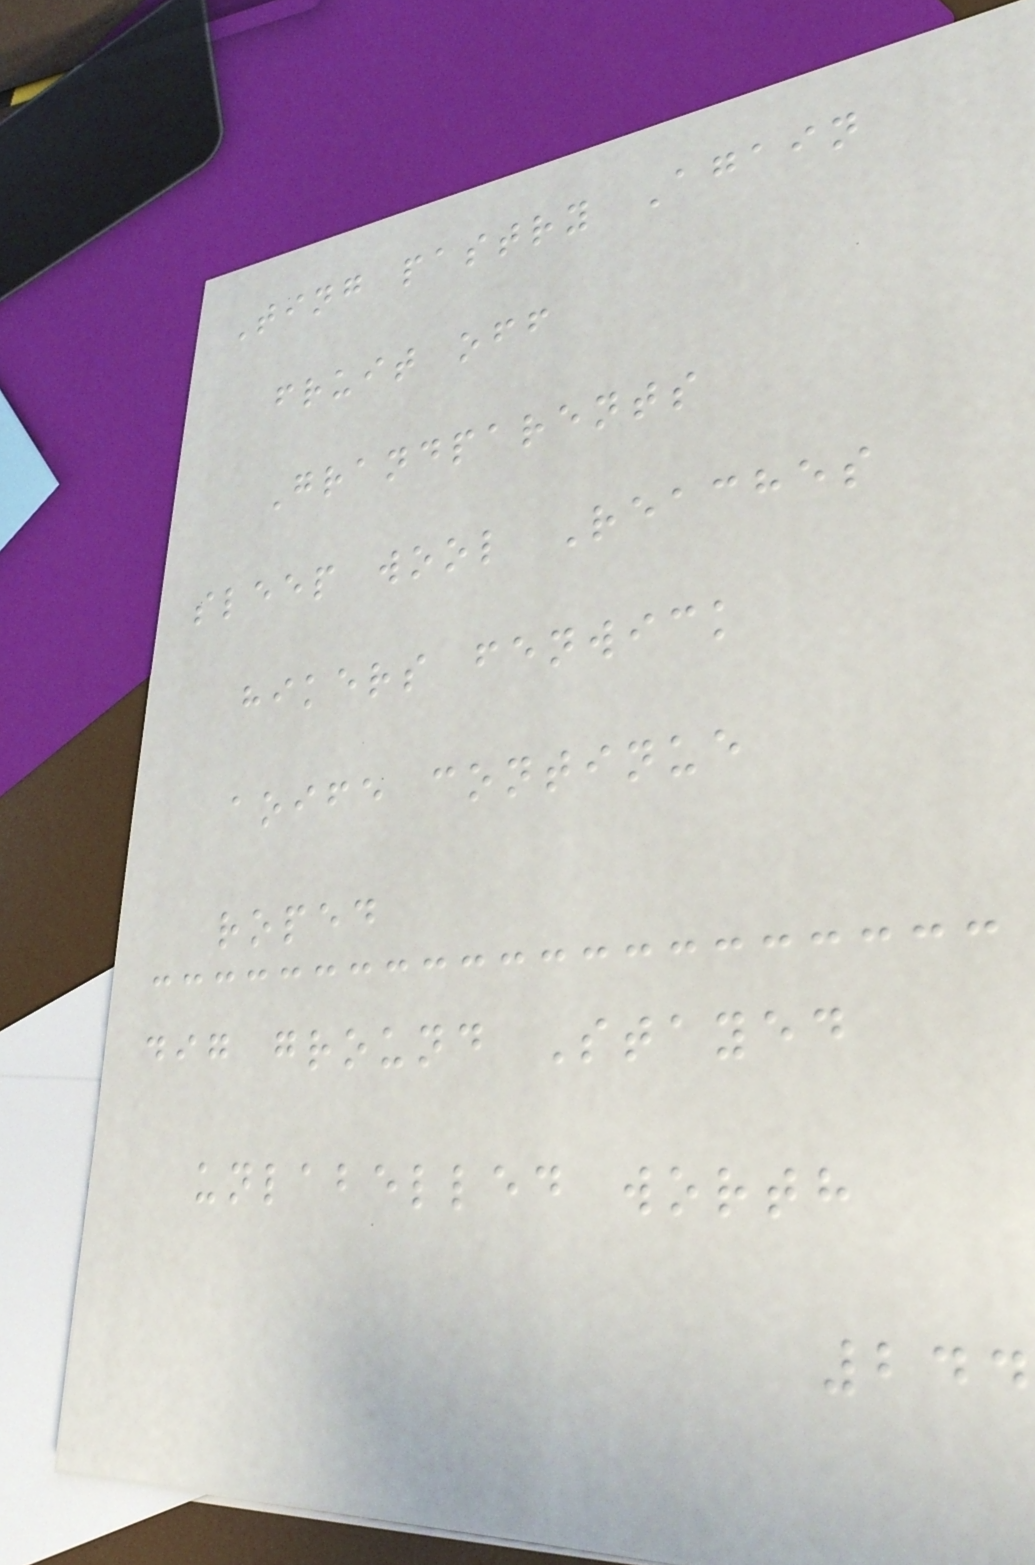Ting pastry Again
fruit off
Grandparents
sleep wool Reaches
hikers fenwick
aoife continue
roped
dig ground Stayed
unlabelled worth
244
